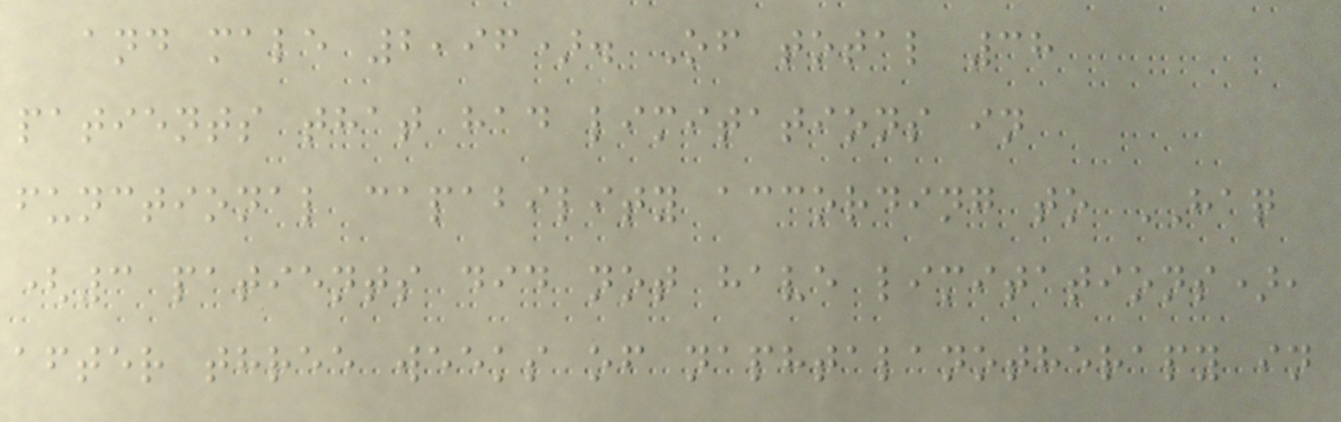and male 2,96). Of total 38
patients that had limitations in
functional capability according to HAQ
(3 patients did not have limitations),
after three weeks of naphtalanotherapy in
